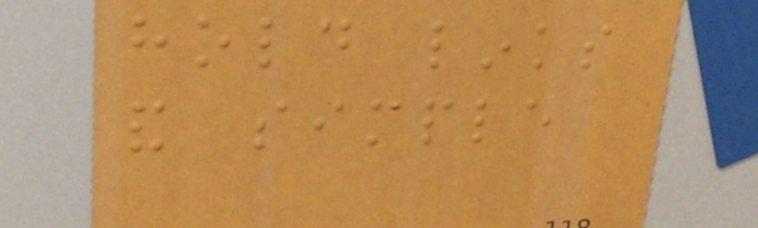hold links
and simple
